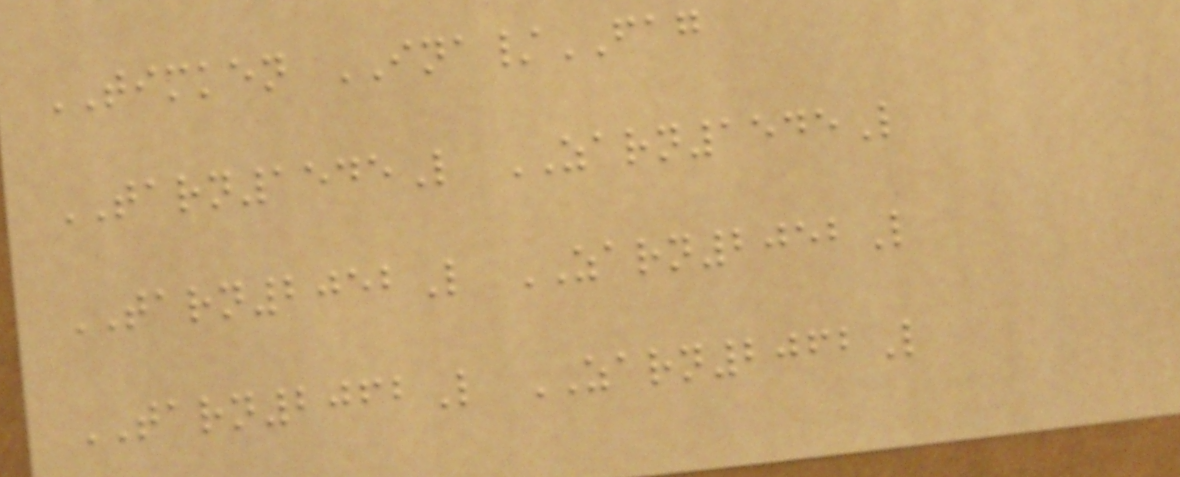TIMKEN INA/FAG
TARN1545L ZARN1545L
TARN2052L ZARN2052L
TARN2062L ZARN2062L
